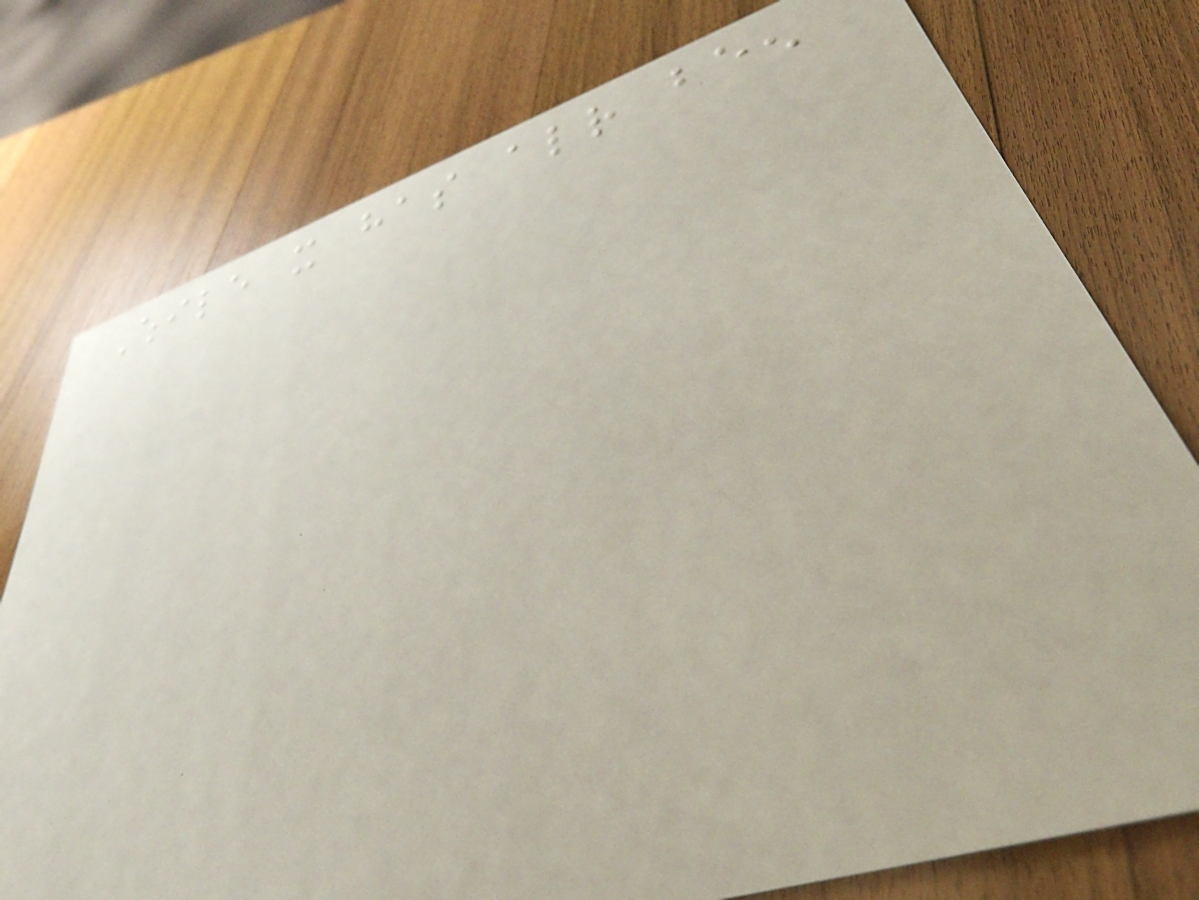While it has already been
